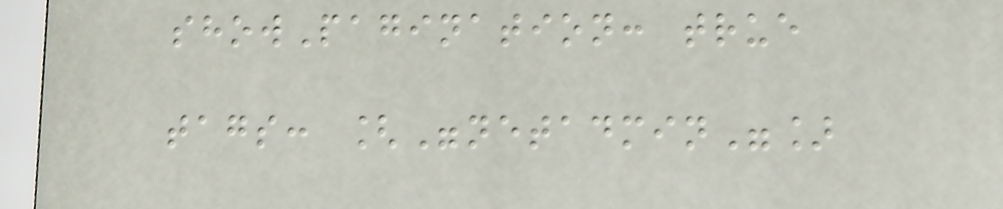showPagination: true
tags: ["netadmin"]
